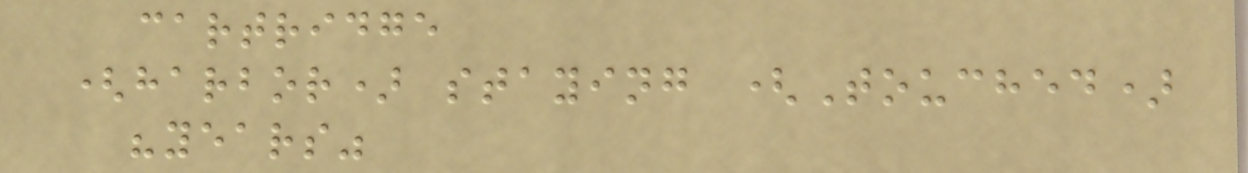cartridge
(harbor) staying (Touched)
"years"
